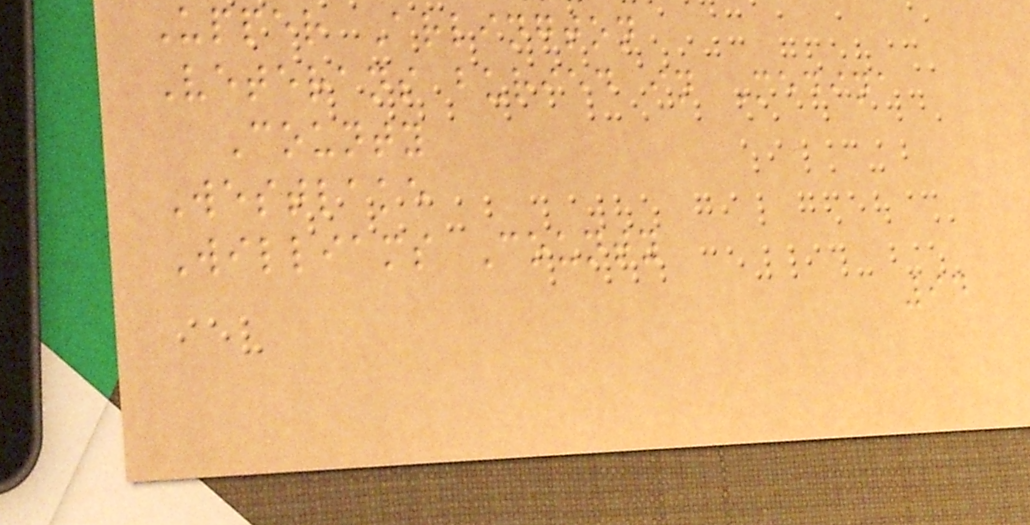Upper Arlington
Veterans buried in Medina
County
Westlake
Williams County
94
